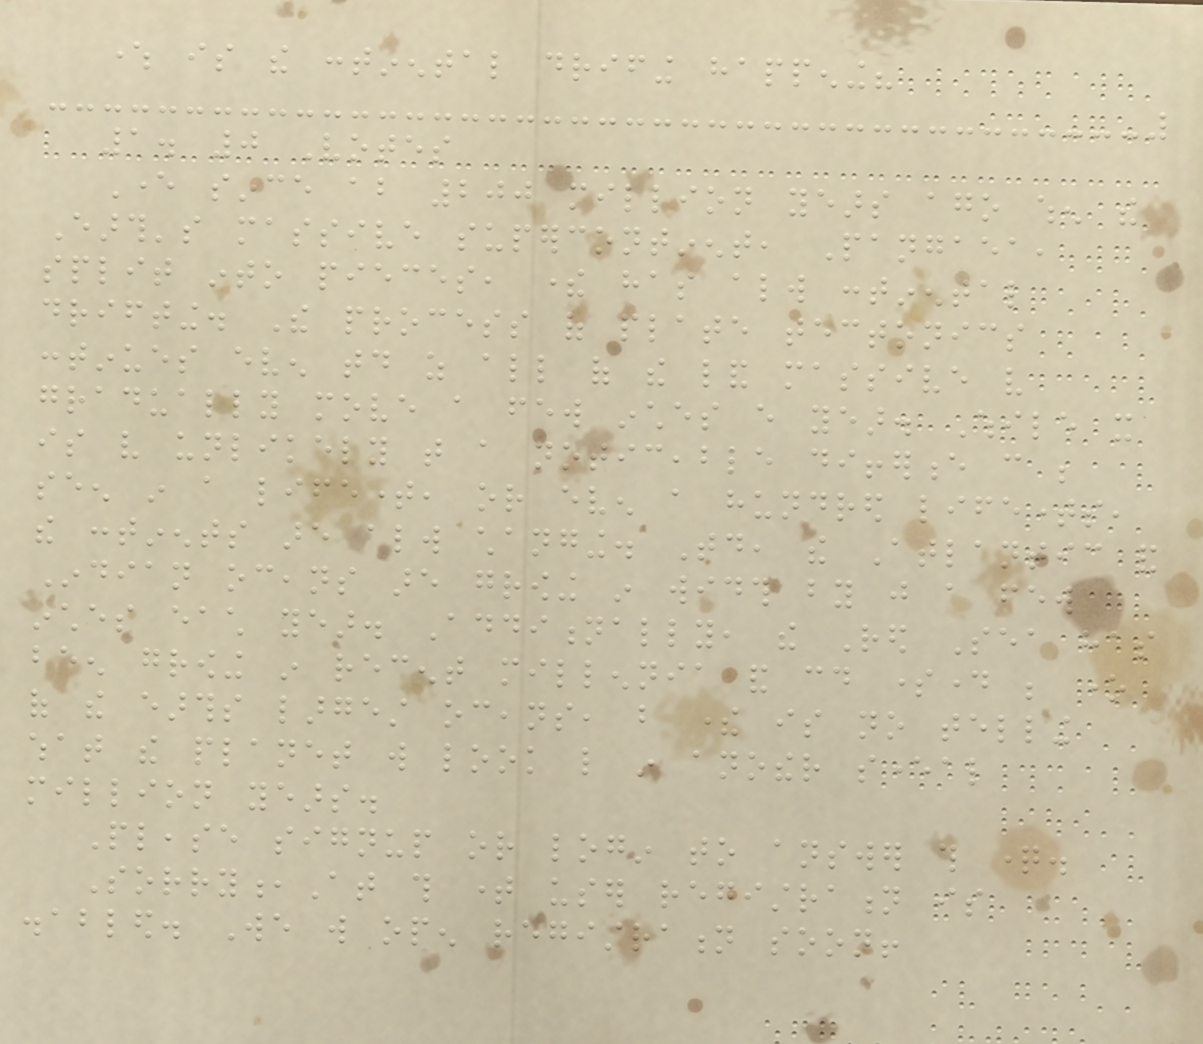where is the continental drifing happening?
1. 0 Votes
Ever since about 200 million years ago when the
Earth's massive supercontinent, Pangaea,
split into pieces, there has always continental
drifting. The process of plate tectonics
continues even today as all of the land massive very
gradually move a few inches every year. While it
is very unlikely that a noticeable difference can be
seen in a lifetime, or even a hundred lifetimes,
the continents are always changing. Today, the Atlantic and
Indian oceans are growing in width by just a few
inches each year. Additionally, the Red Sea has
been growing in recent millennia and could someday be one
of the earths largest oceans, but there is no telling
what the planet will look like in another several
million years.
Please signup or login to answer this question.
Sorry,At this time user registration is
disabled. We will open registration soon!
